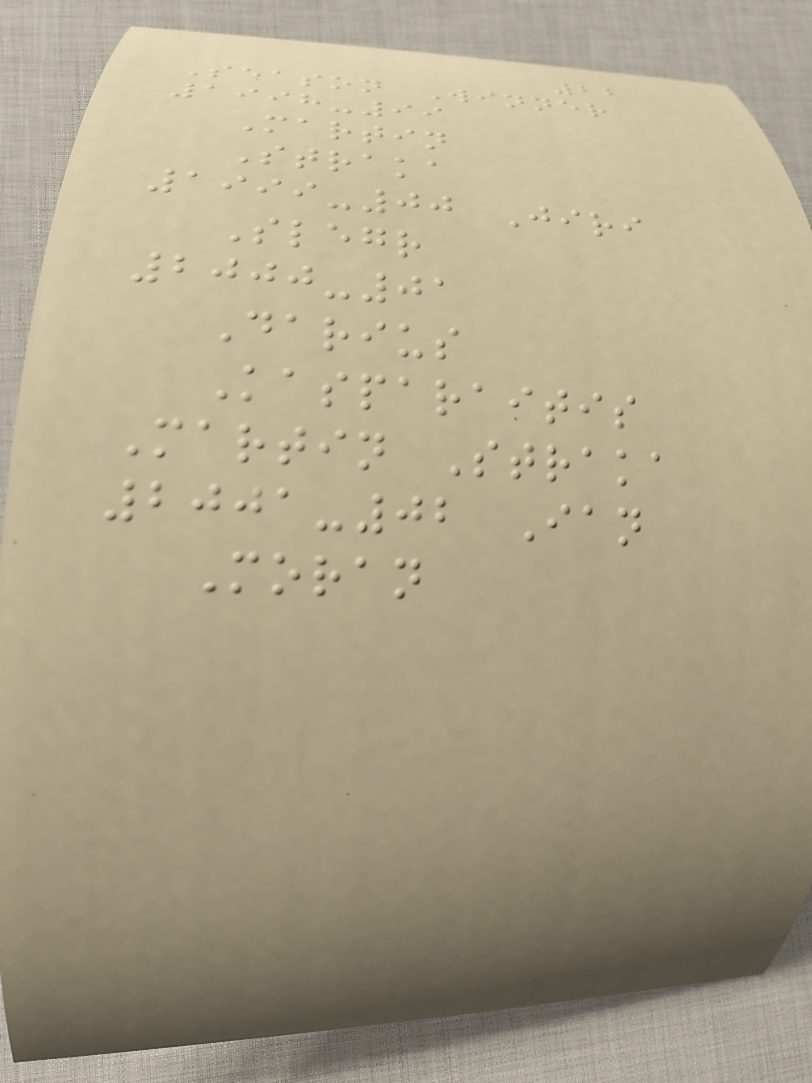22
Season Winner
1998-99
Martin
Straka
1999-00 Jiri
Slegr
2000-01
Darius
Kasparaitis
Martin Straka
2001-02 Ian
Moran
